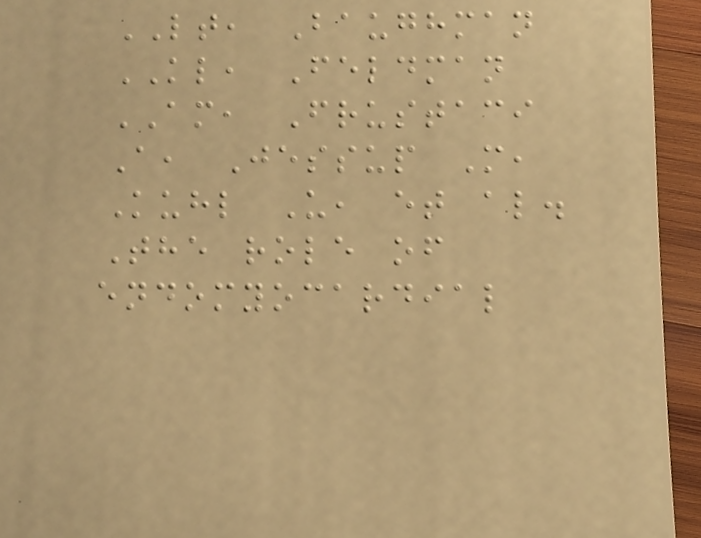LT, Baughman
KL, Feldman
AM, Frustaci
A, Jessup M,
Kuhl U, et al.
The role of
endomyocardial
